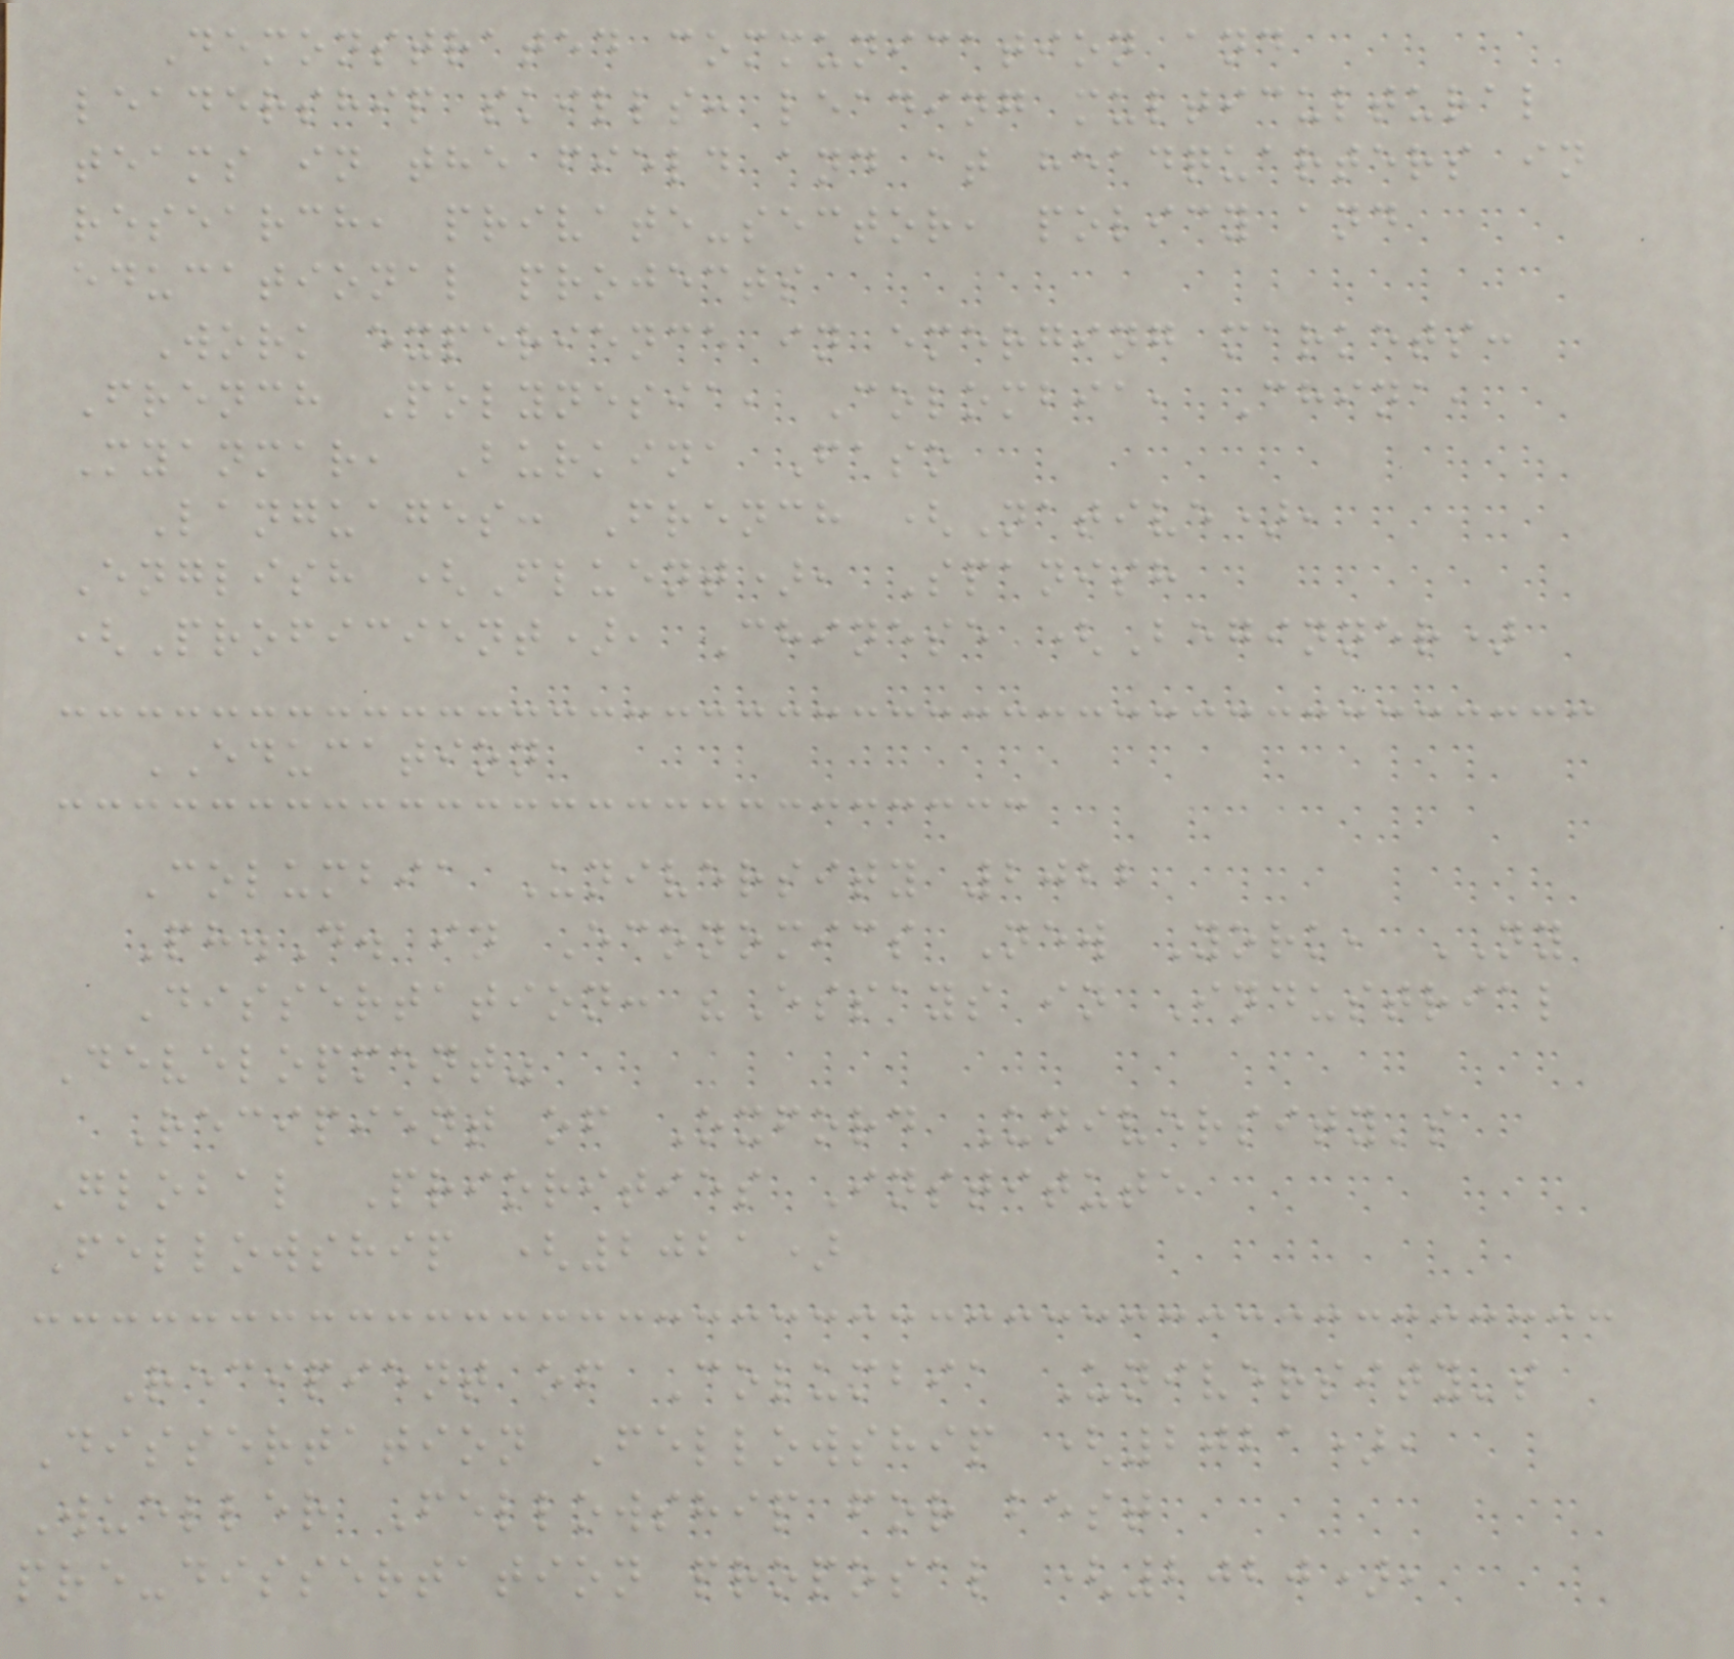Demonstrated communication and
leadership skills: leading multicultural
teams in the field and at headquarters in
research, private-sector, policy and
educational projects
Work experience in emerging markets:
French Polynesia, Colombia, China,
Myanmar, Burkina Faso
Languages: French (Native),
English (Fluent), Spanish
(Proficient), Chinese (Beginner)
EDUCATION
Columbia University 2022
Ph.D. in Economics New York, NY
Dissertation: "Essays in Industrial
Development"
Recipient of Oxford University's
Global Priorities Institute
Fellowship (2021)
Recipient of Columbia University's
Dissertation Fellowship (2021),
Wueller Fellowship for best
pre-dissertation proposal (2020),
